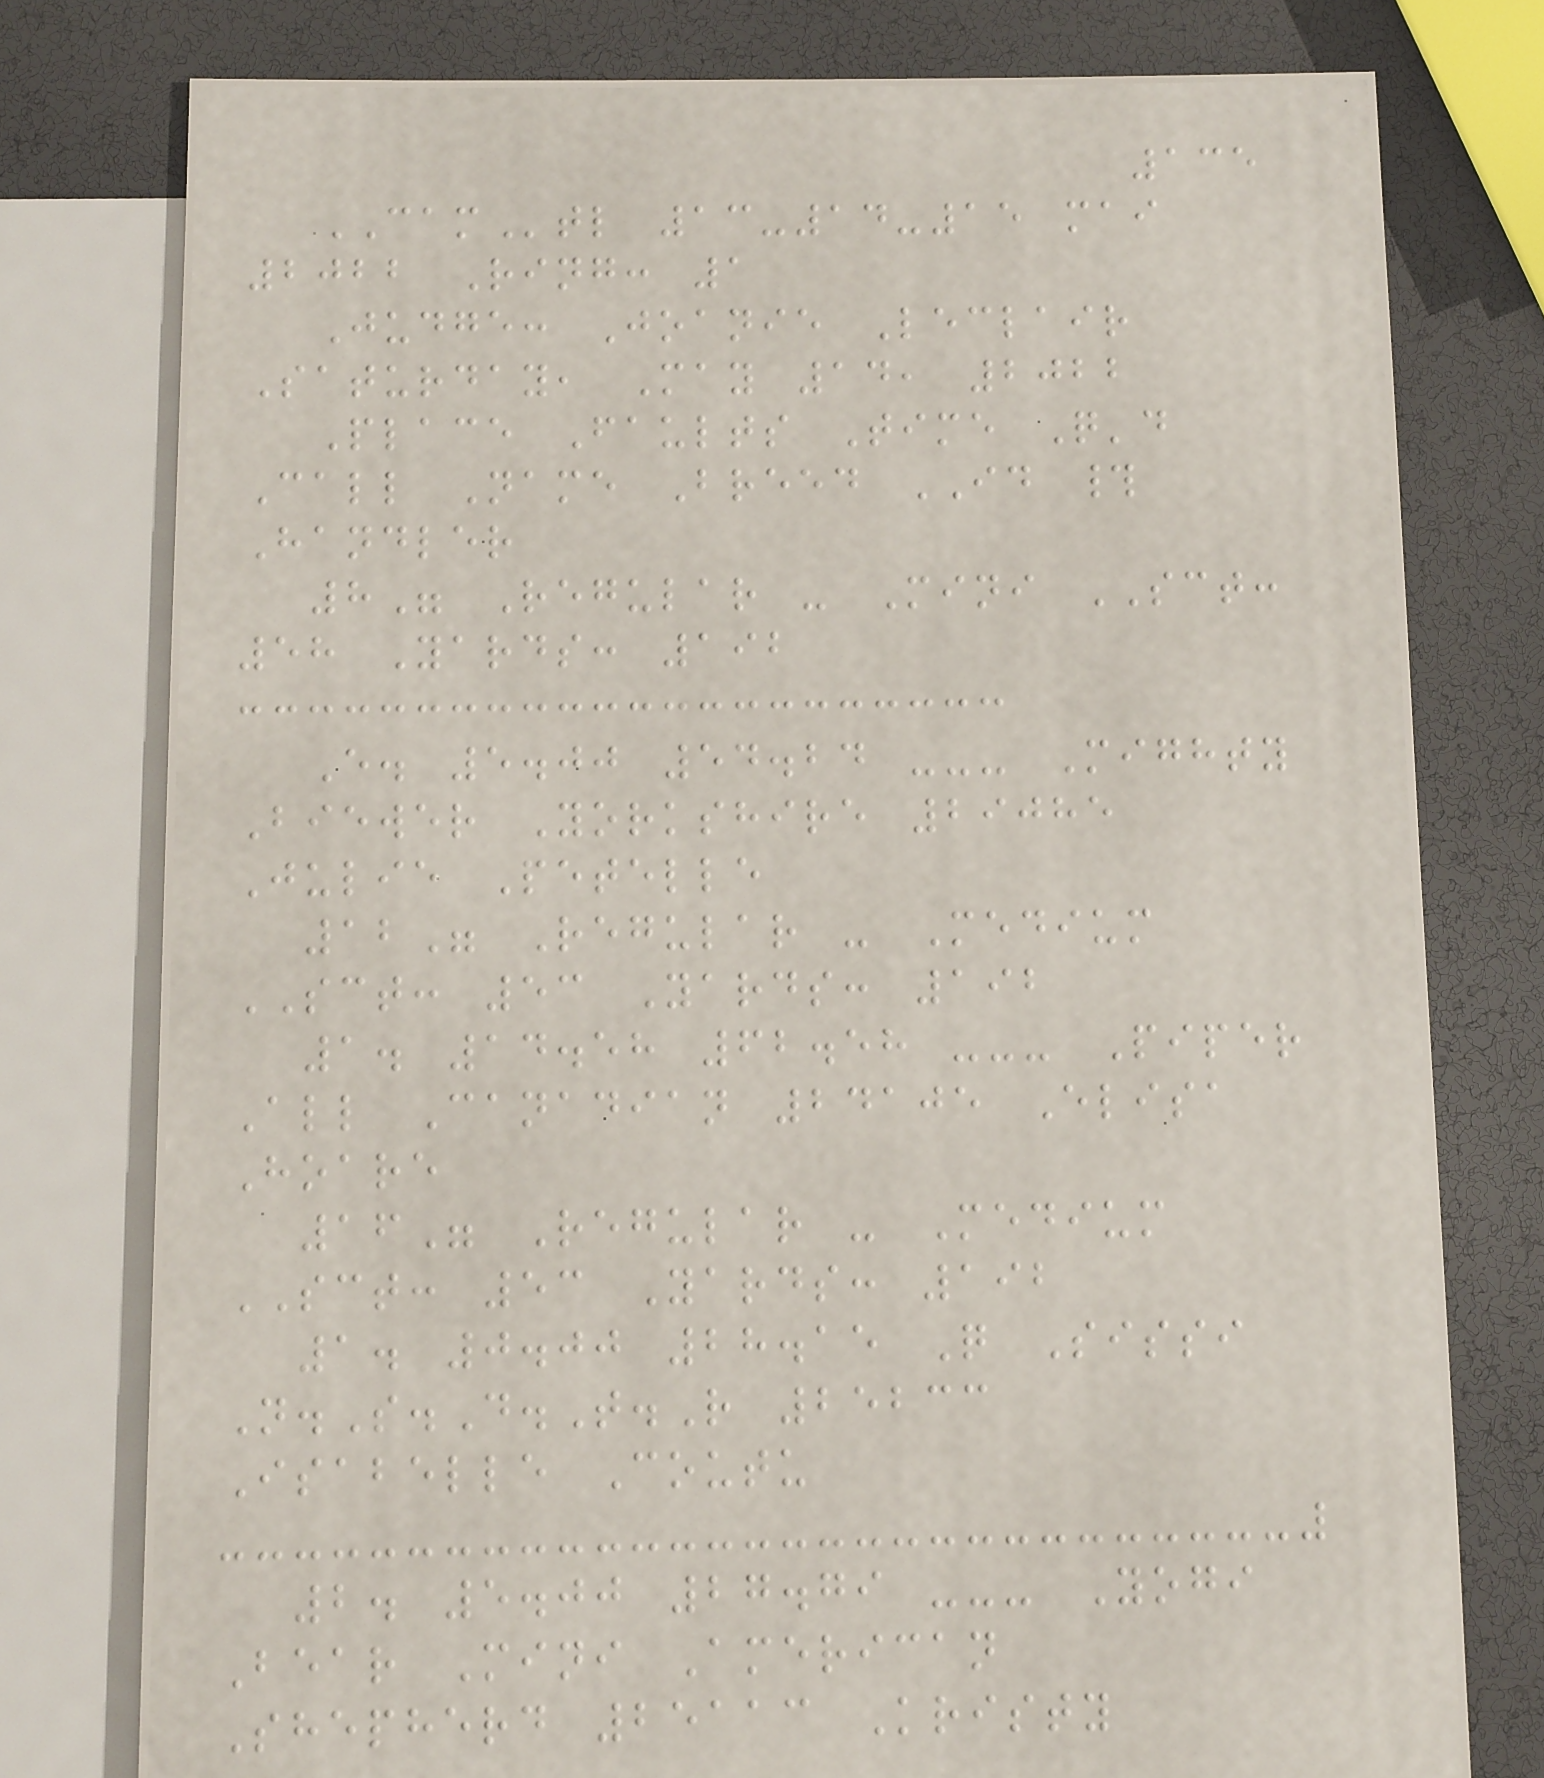135
CAMtl 13-14-15 mai
2022 Ring: 1
Judge: Joanie Leclair
Saturday, May 14, 2022
Place Faults Time Q'd
Call Name Breed ID #
Handler
8" Regular - Mini SCT:
58 Yards: 192
E. 5.00 54.24 --- Mighty
Biewer Yorkshire 29085
Julie Petelle
12" Regular - Medium
SCT: 53 Yards: 192
1. 14.58 62.58 --- Piper
All Canadian 24105 Elisa
Hoare
16" Regular - Medium
SCT: 53 Yards: 192
1. 0.00 28.15 Q Sissi
N.S.D.T.R 25233
Isabelle Coutu
2. 5.00 27.79 --- Yogi
Bear Mini American
Shepherd 25113 Kristy
